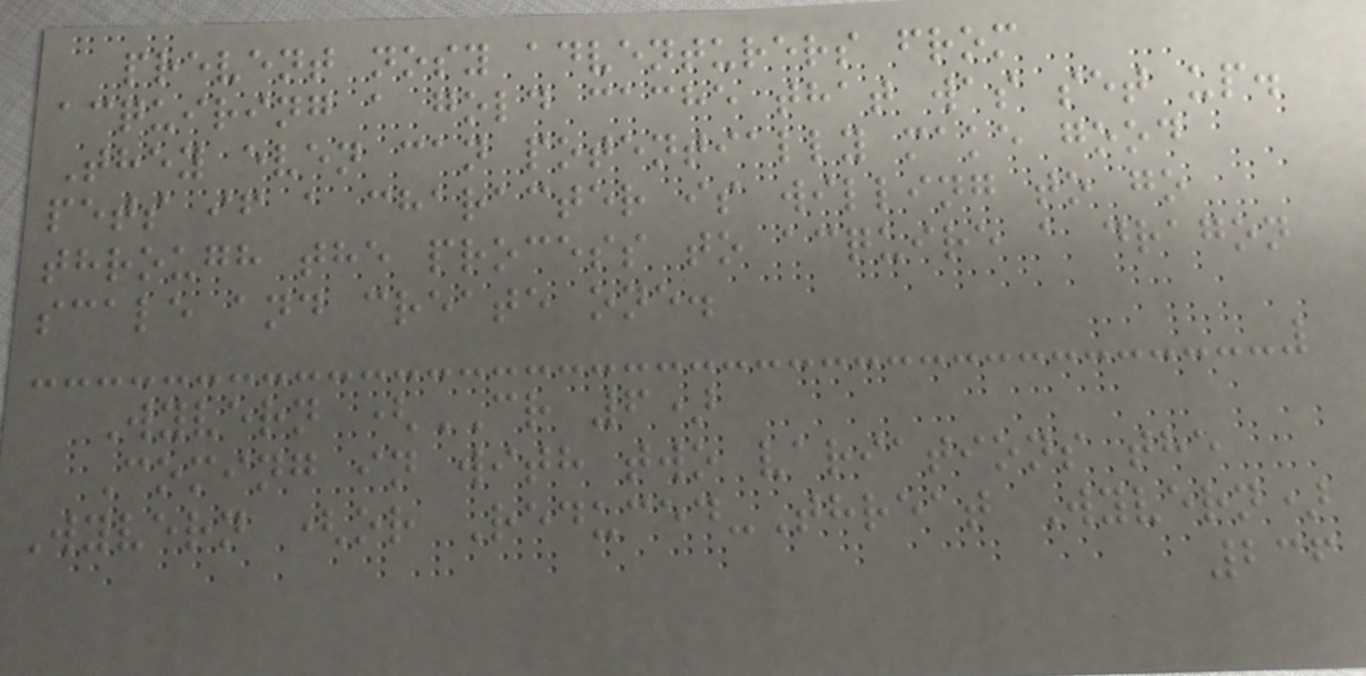prevent nosy adventurers from
acquiring a gold cache that was set up.
They even can potentially make good
pets if a character is willing to go
through the process to acquire a dragon
scale and create one.
Wyvern (CR 6)
Coming in with two variations the
Wyvern (or Reduced-Threat Wyvern)
236
